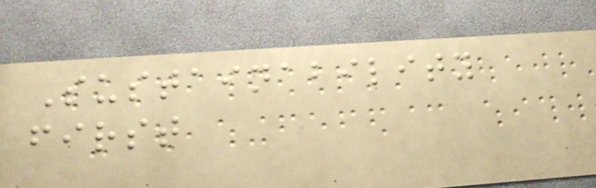Sustainability
first
